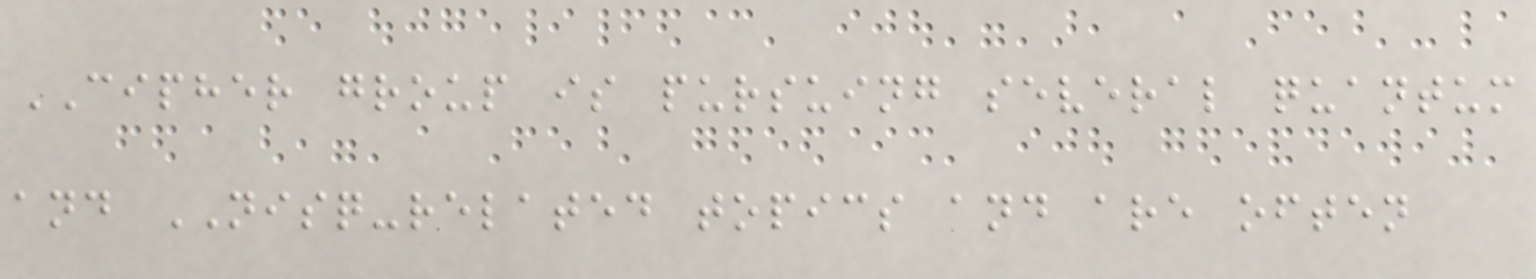CIPHER group is pursuing several quantum
and NISQ-related topics and are often
